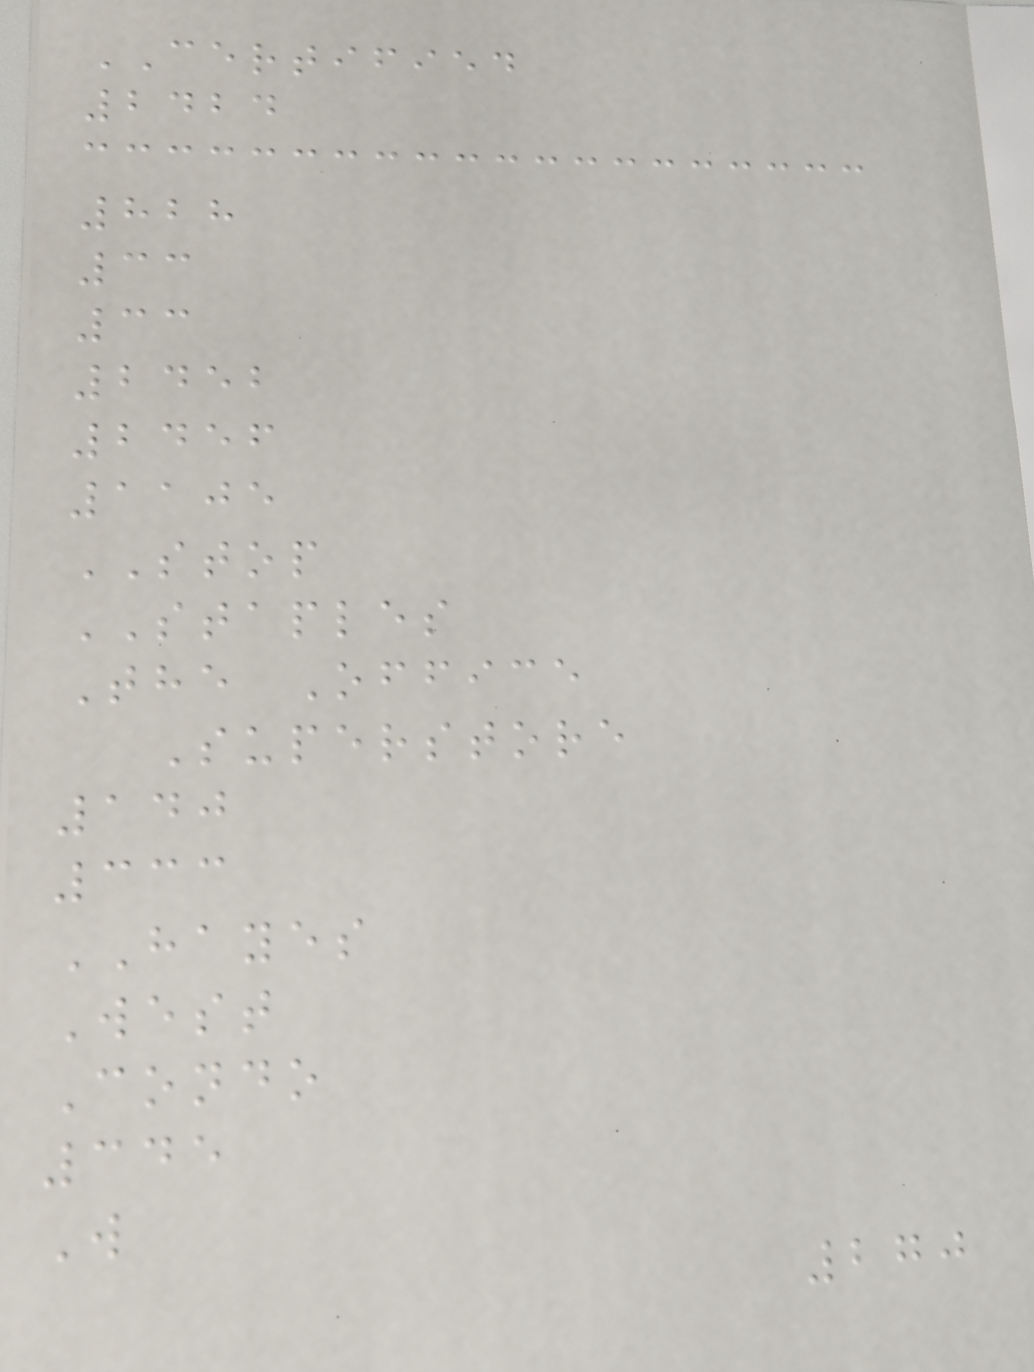CERTIFIED
2424
828
33
33
2452
2456
1105
STOP
STAPLES
The Office
Superstore
140
333
HAYES
West
Condo
345
W
270
